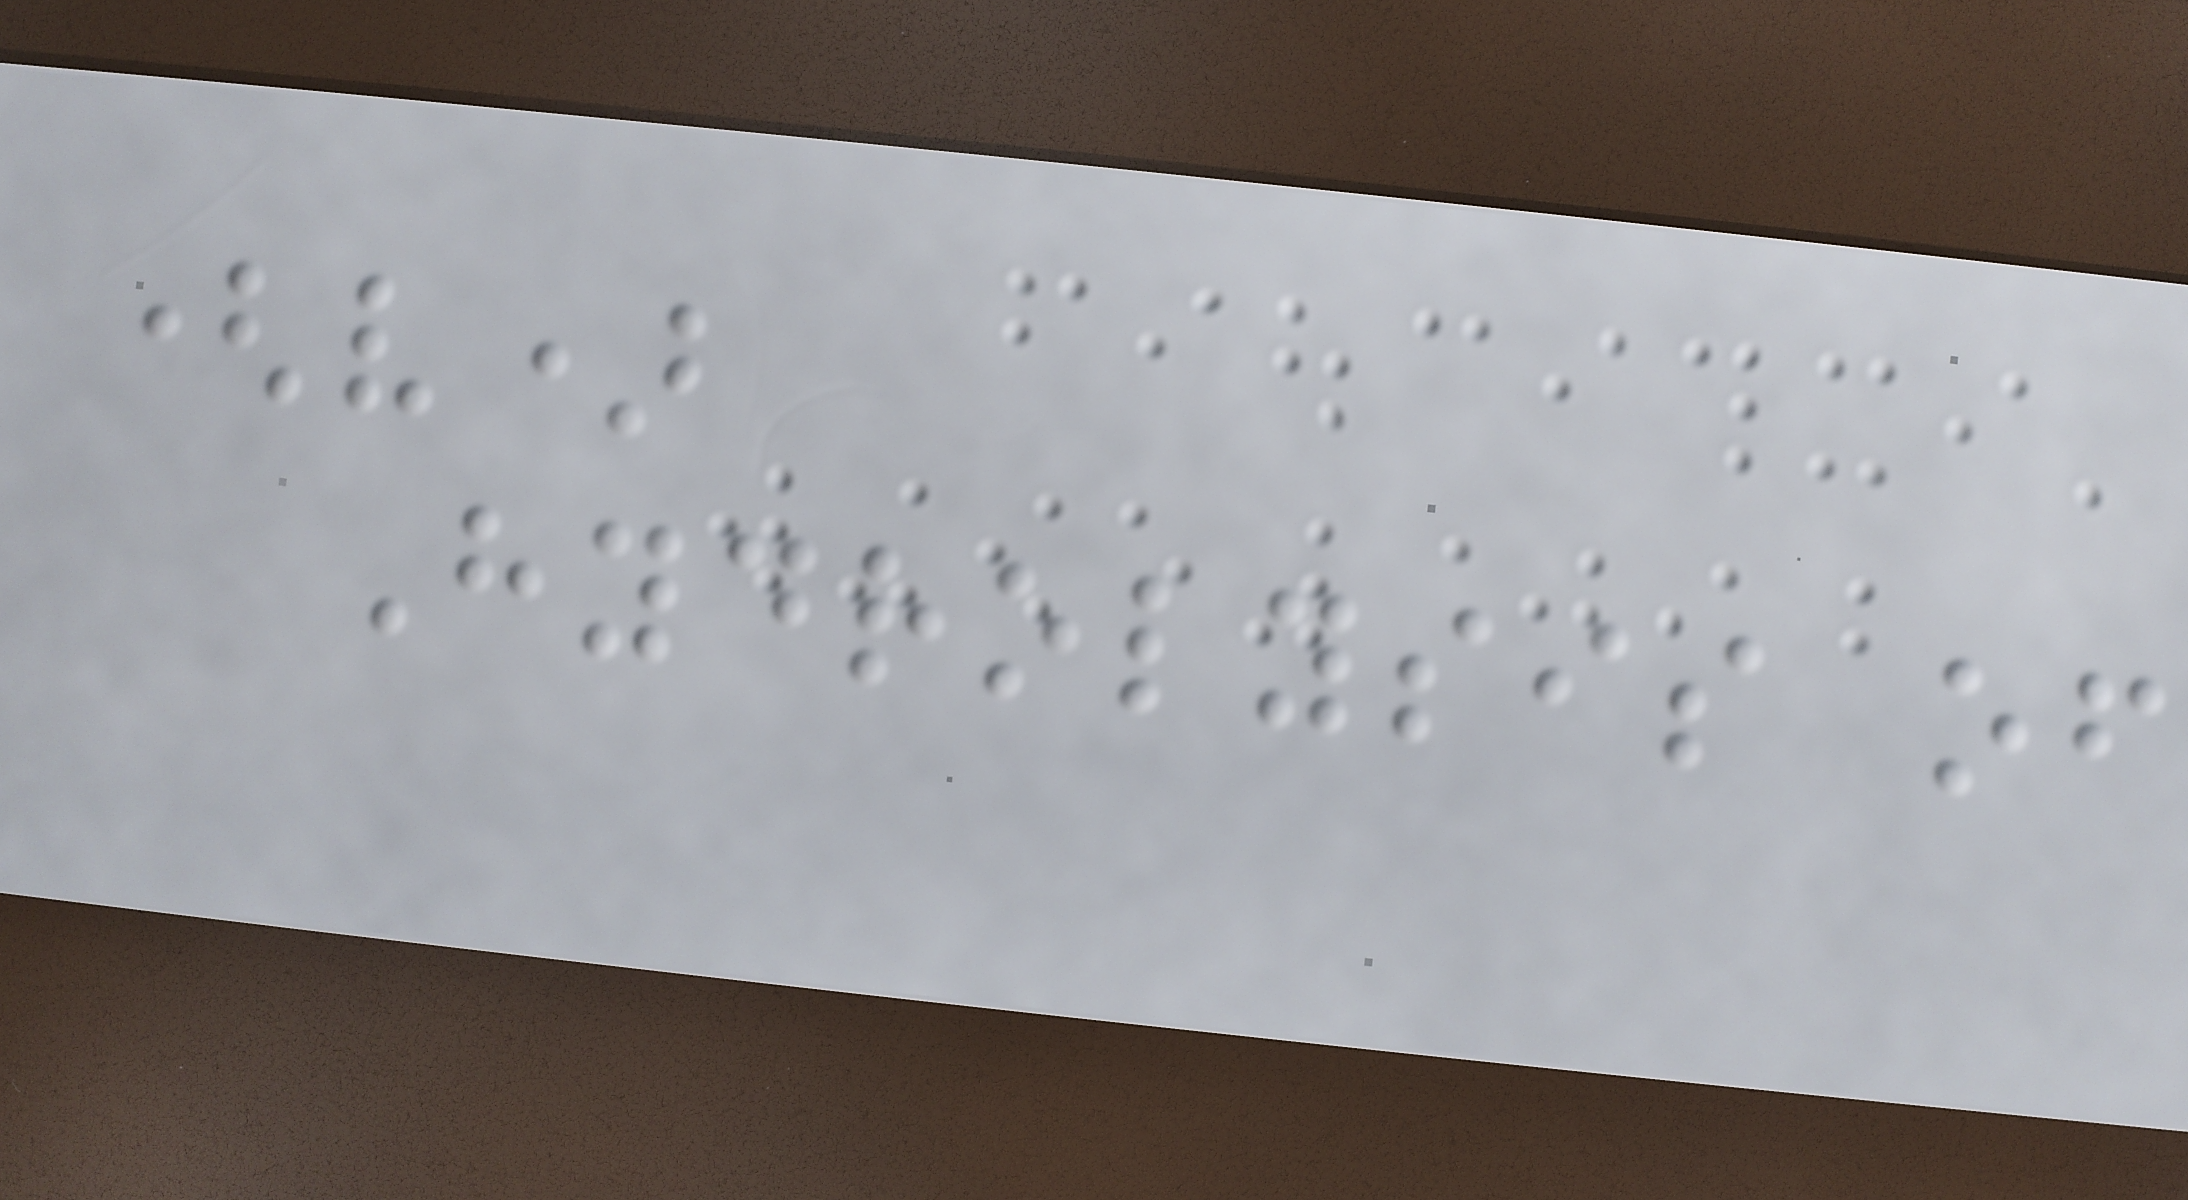(v)
Hydrolysis of
